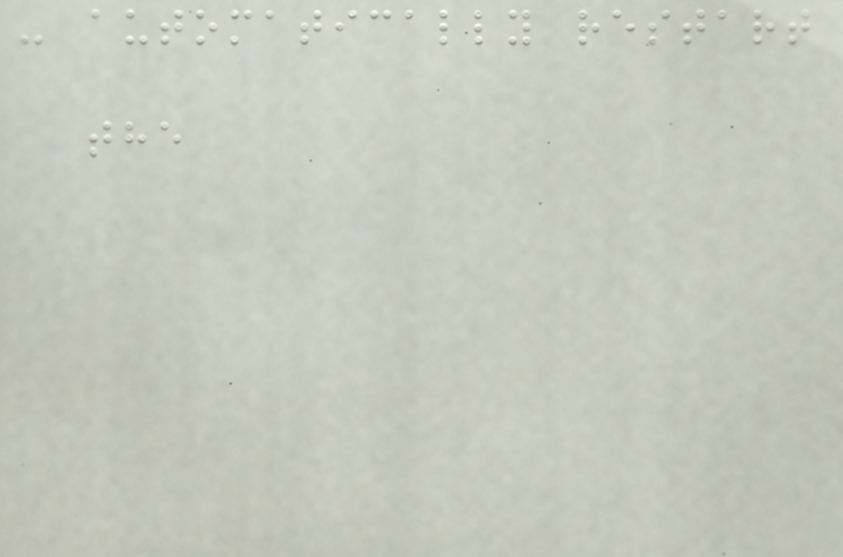- automatically restart
the
